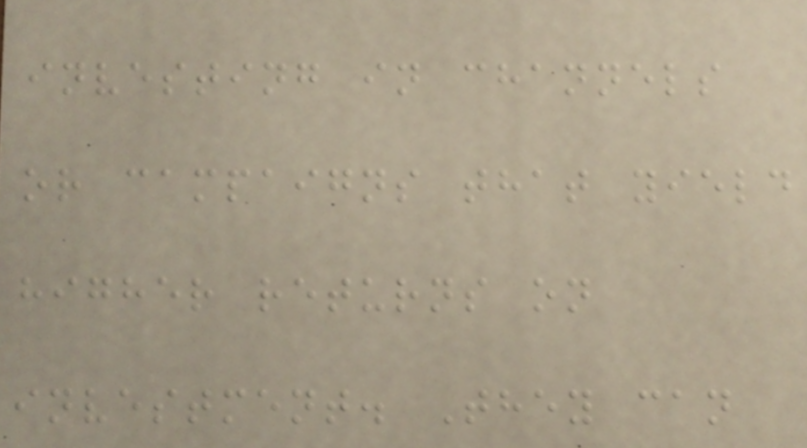investing in channels
or campaigns that yield
higher returns on
investment. They can
